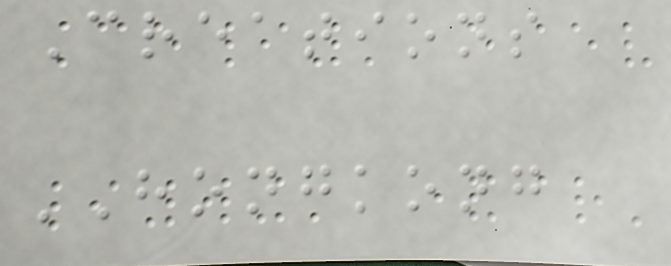Creations
HONGKONG
